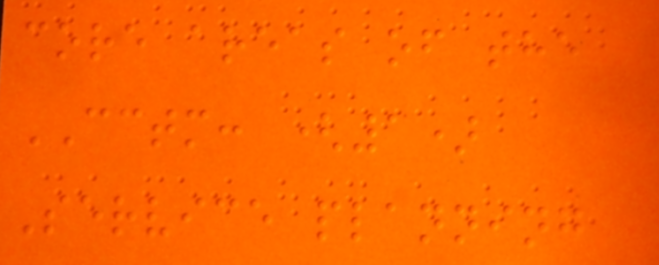core areas of the
CCTM: (1)
Service planning
